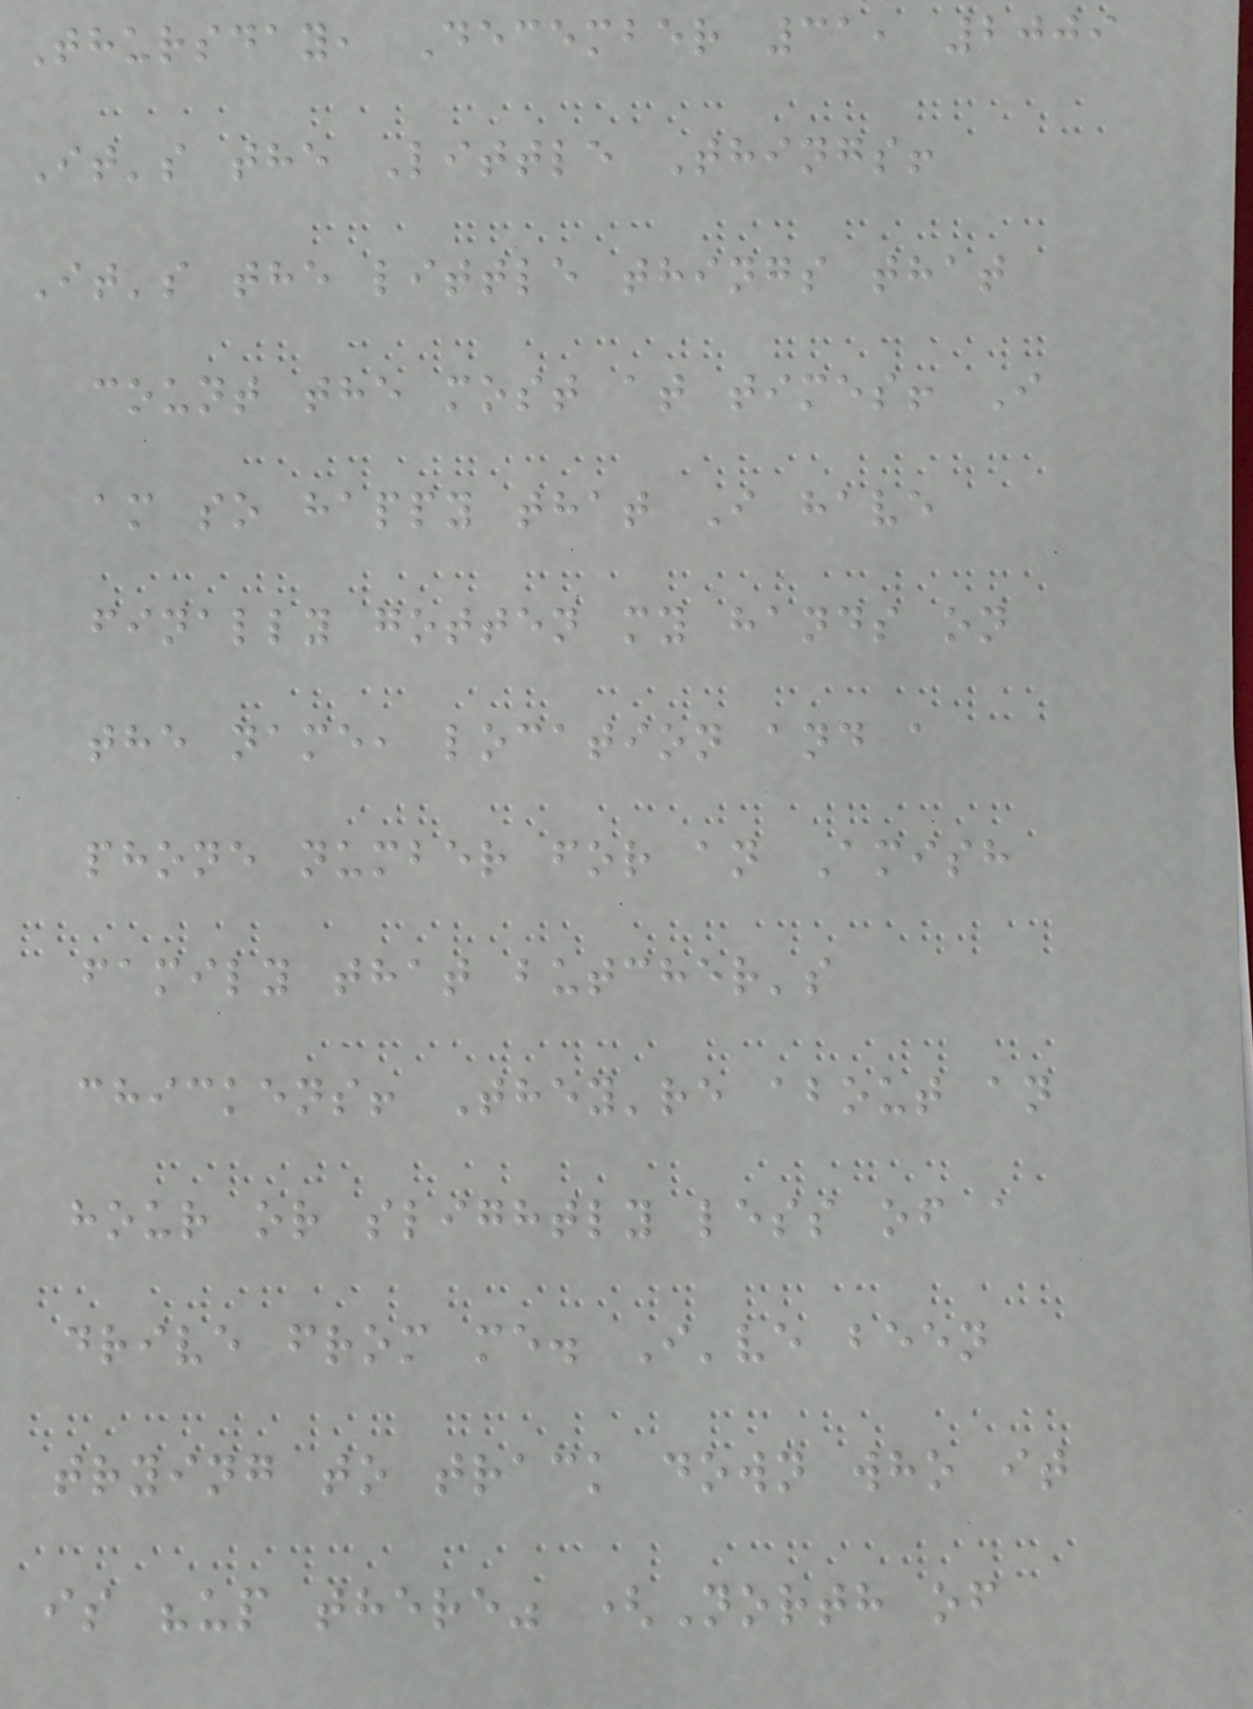Thursday, December 31, 2009
It's the Little Things!
It's the little things that
count the most at times! I
am so happy that I have
finally gotten my hands on
the name, location and a
phone number for an Amish
family that butcher's
chickens! They're about an
hour or slightly less of a
drive from me. I've been
trying to track down who it
is "up there" (North of
